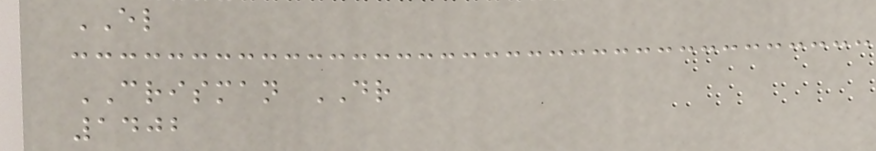EL
CRISMAN DR
1402
